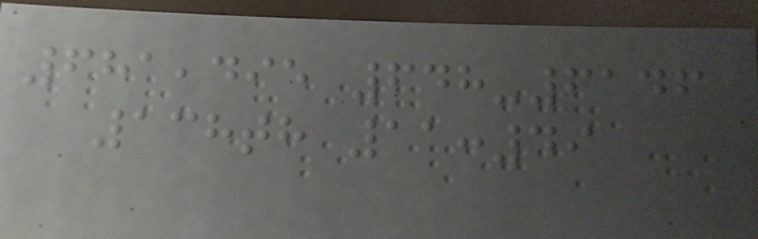681,495 648-6146
138th 11:49
